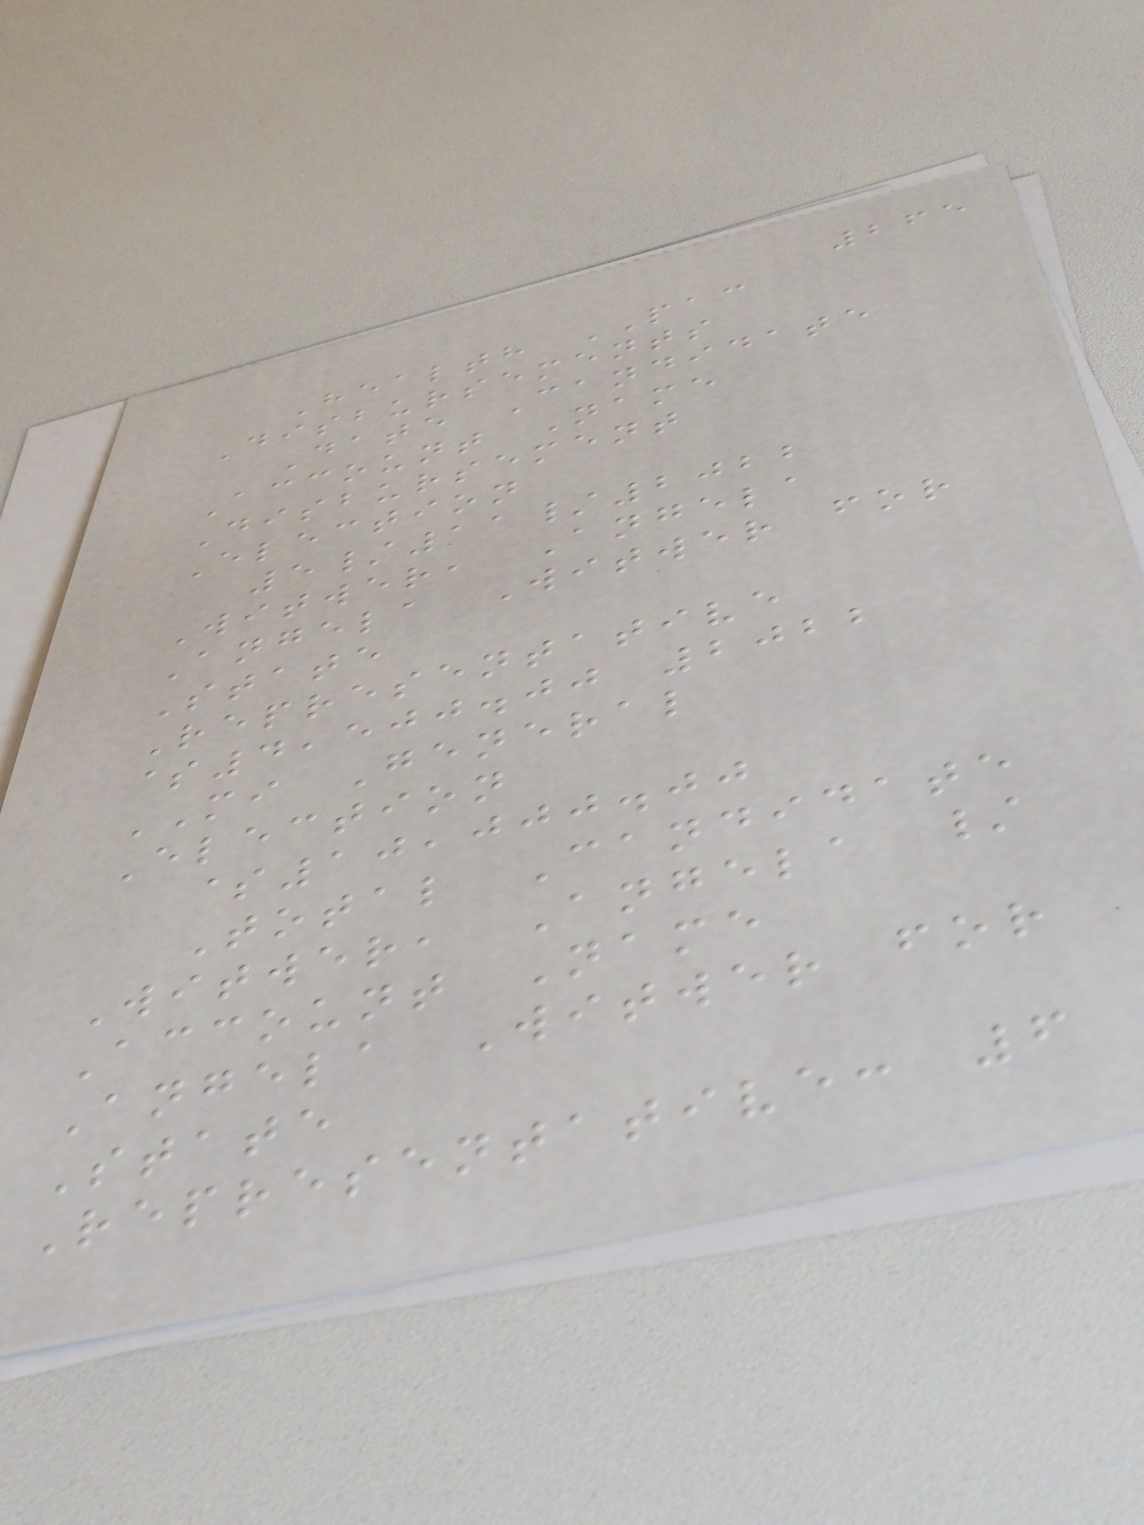265
Health PAC
Disbursements
Date Candidate
Account Name
Disbursement
Election
5/11/2022
Witwer, Angela
Angela Witwer for
State
Representative
$4,500.00 2022
MI General
Election
$10,000.00
Total Candidate
Witwer, Angela /
Account Name
Angela Witwer for
State
Representative: 6
